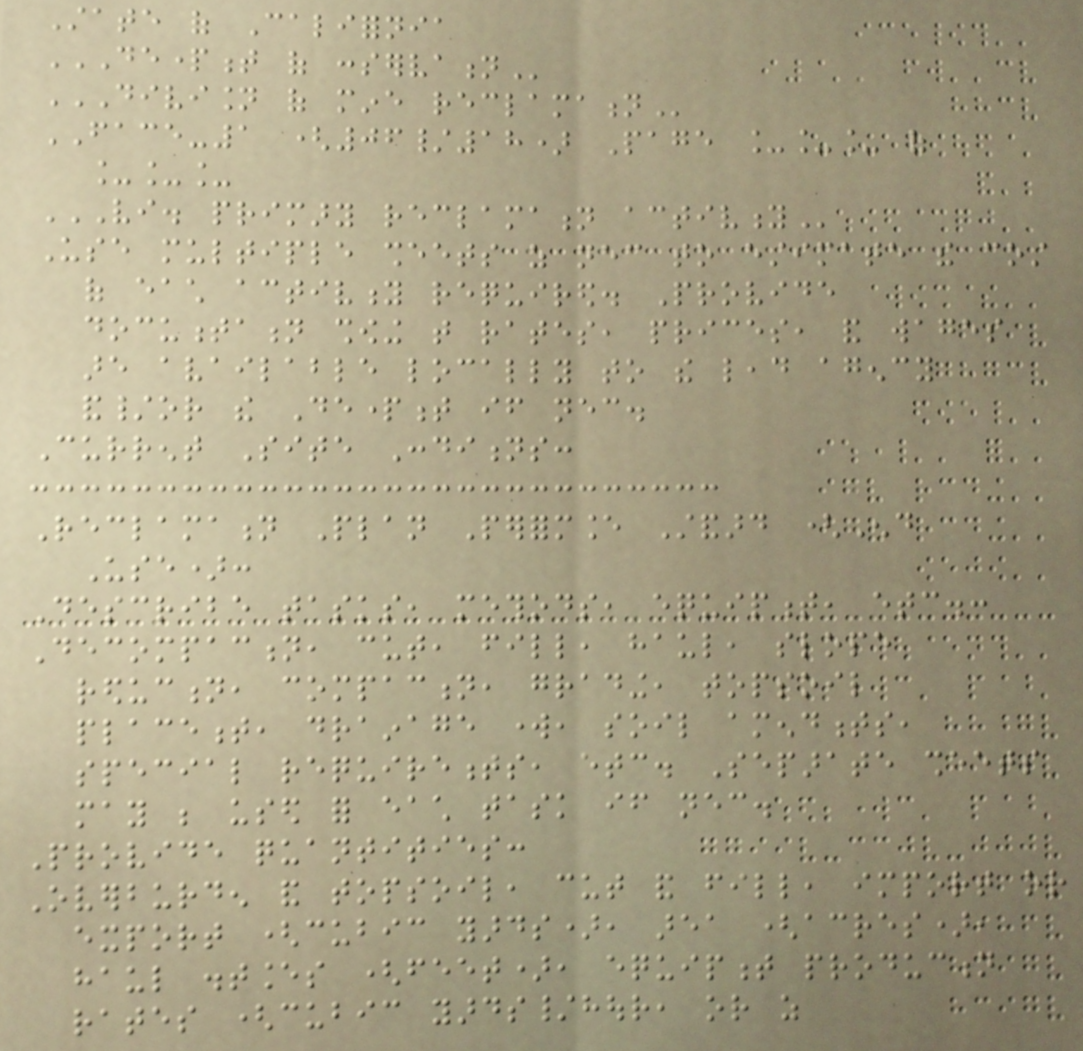State of California
DEPARTMENT OF CONSERVATION
DIVISION OF MINE RECLAMATION
FACE-1 (06/18) Page ___ of
___
VI. PRIMARY RECLAMATION ACTIVITY
Use multiple sheets as necessary to estimate the cost
of each activity required. Provide
documentation showing that rates, prices, and wages
are available locally to the lead agency
and/or the Department if necessary.
Current Site Conditions:
Reclamation Plan Performance Standard (End
Use):
Describe tasks, methods, equipment, etc.:
Decompaction, cut, fill, haul, slope
reduction, compaction, grading, topsoil
placement, drainage work, soil amendments,
special requirements, etc. Separate sheets
may be used for each task if necessary.
Provide quantities:
Overburden and topsoil, cut and fill, import or
export (cubic yards), area (acres),
haul distances (feet), equipment production
rates (cubic yards/hour, or as
